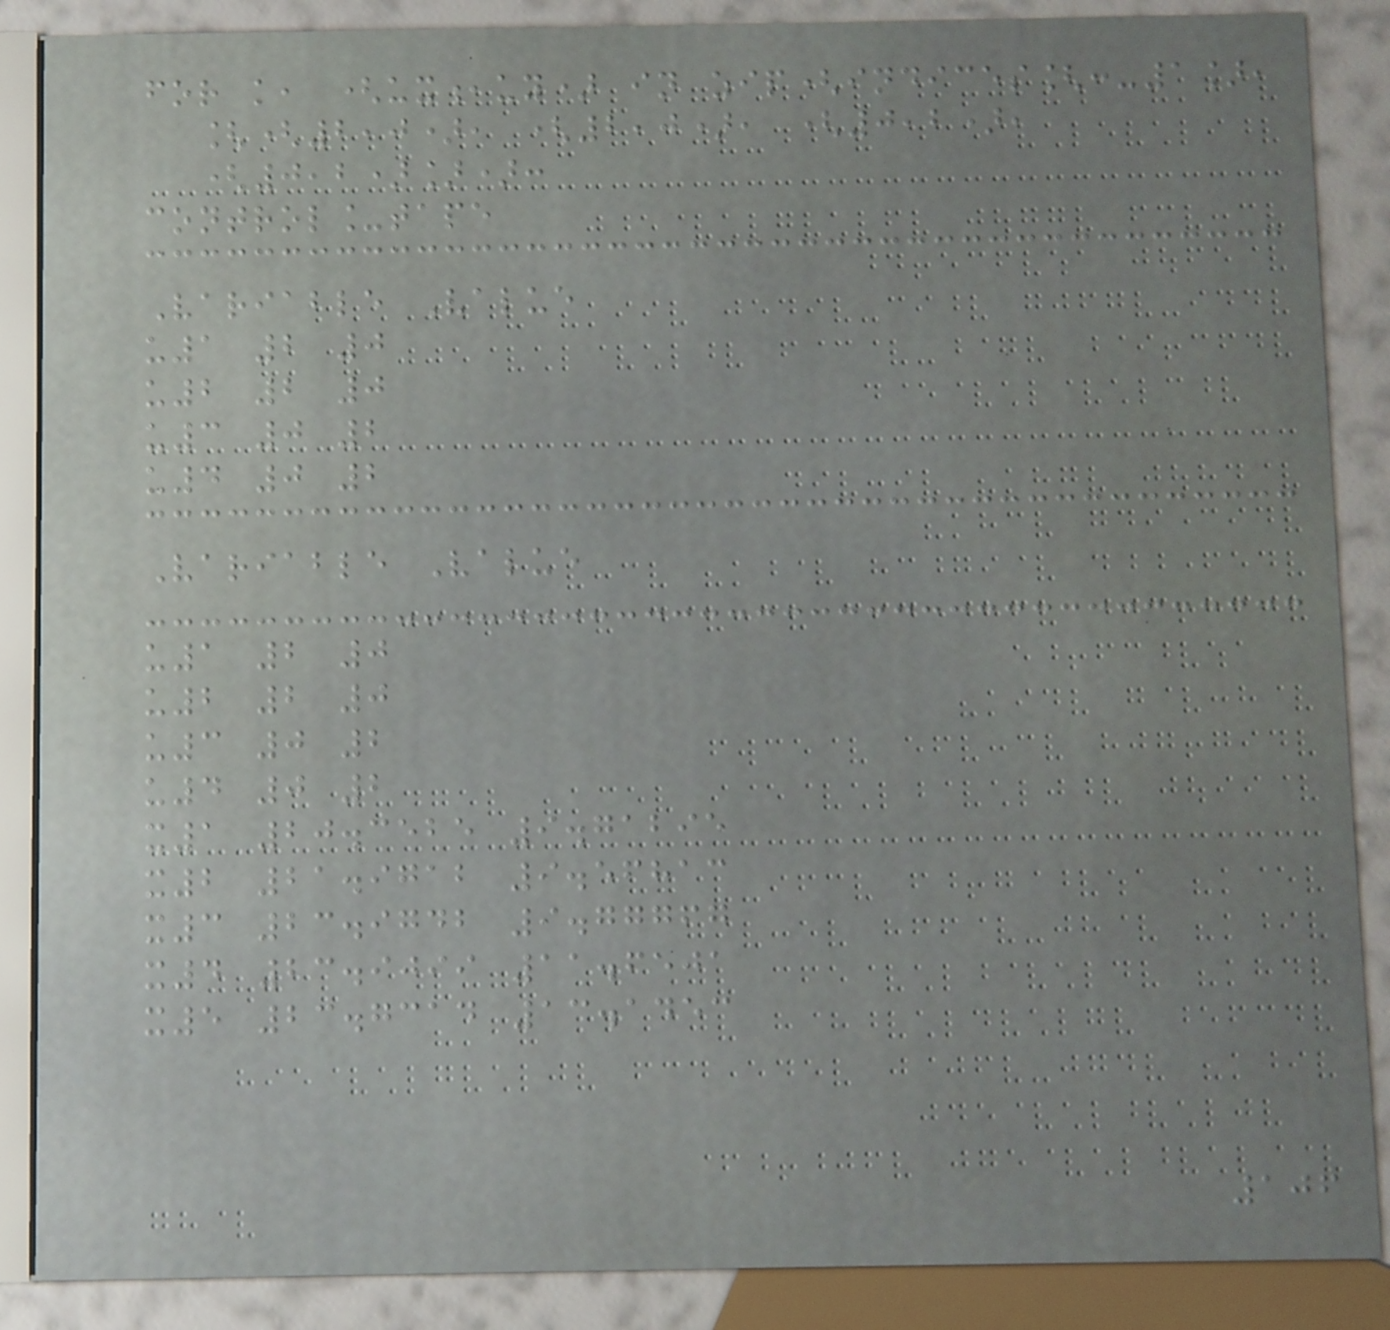for k, (ux,uy) in zip(indices[:-1],
[(2,0), (2,0), (0,2),
(0,2)]):
control_tape
Variable Value
u1 2 0
u2 2 0
u3 0 2
u4 0 2
Variable Value
u1 2 0
u2 2 0
u3 0 2
u4 0 2
x1 20.3525 9.71295
x2 21.9712 9.56813
x3 23.9742 9.77767
x4 23.9099 11.6501
x5 23.7314 13.1453
106
